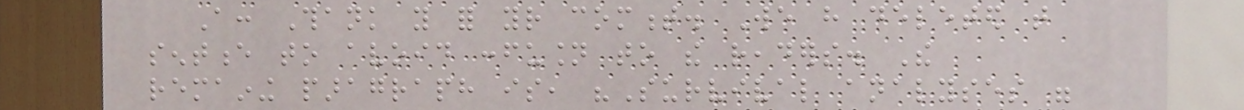A: Thank you for your comment. We have deleted that
sentence to avoid confusion to the readers. The
remaining paragraph is, "Survival analyses were
